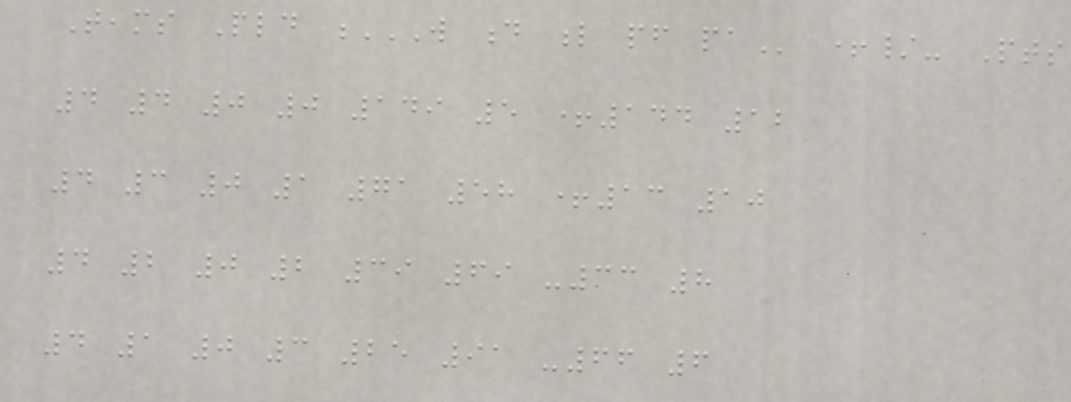Teams Pld W D L PF PA +/- Pts
4 4 0 0 149 5 +144 12
4 3 0 1 71 58 +13 10
4 2 0 2 39 69 -33 8
4 1 0 3 25 91 -66 6
